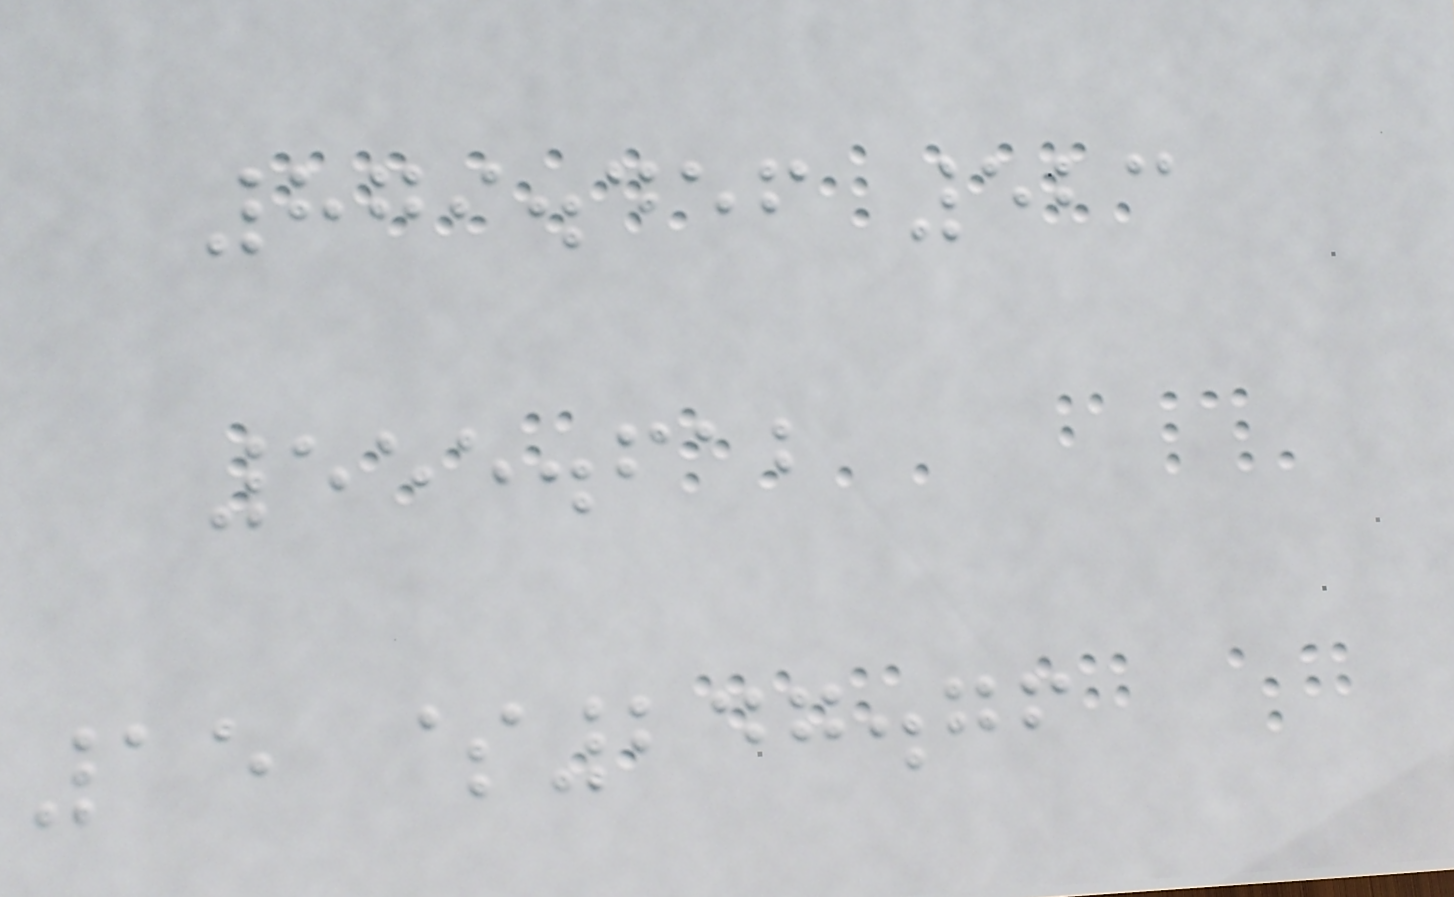879.456 523
555.612
15 $247.76
